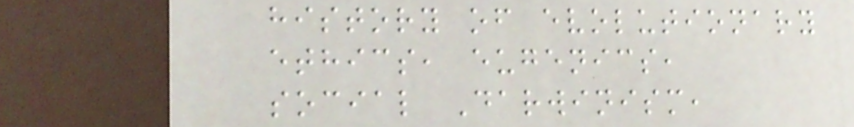history of evolutionary
ethics, eugenics,
social Darwinism,
